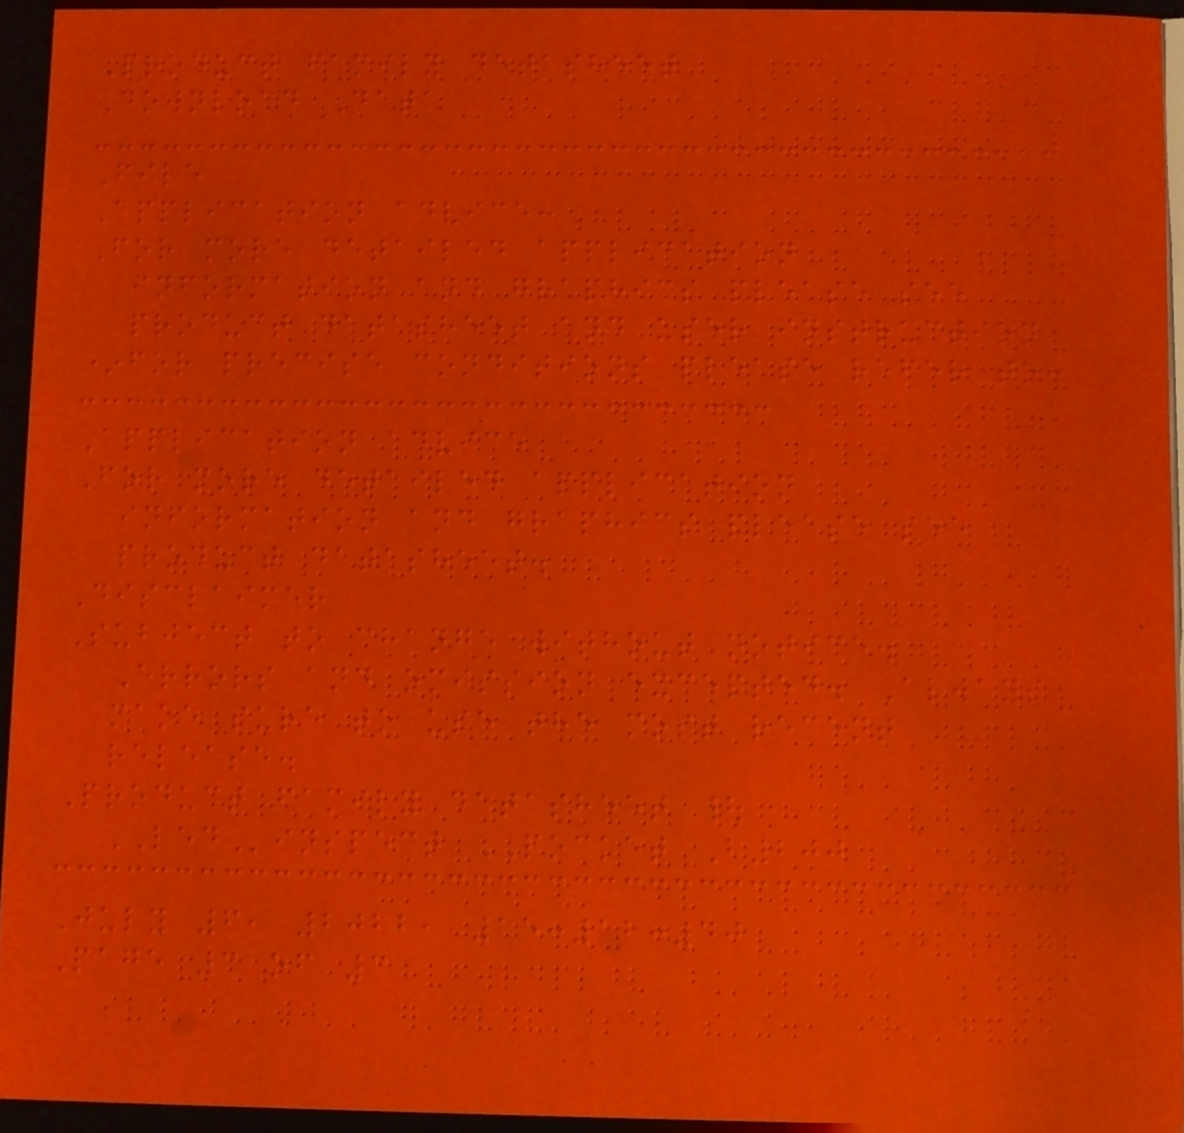Product family datasheet
Download Data
File
Application advice:
For more detailed application
information and graphics please see
product datasheet and user instruction
*for precise conditions please refer to:
Application advice
For more detailed application
information and graphics please see
product datasheet.
Disclaimer
Subject to change without notice.
Errors and omission excepted. Always
make sure to use the most recent
release.
Product family datasheet |
LEDinspect POCKET B200
July 6, 2022, 15:12:40
Page 3 of 3
